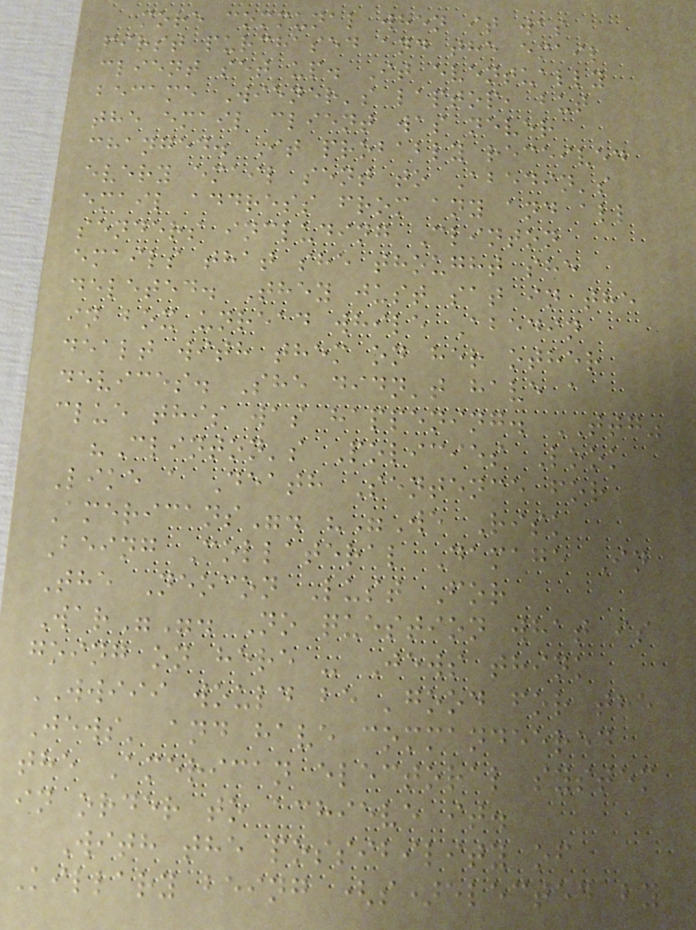more communal when it was
first purchased and the email
client set up. It eventually
became Wiener's laptop, but
the email client was never
changed. It probably received
every email sent to Abedin's
email address from any and all
senders including Clinton
emails that she thought she
deleted. They just sat in the
in box unread while Abedin
dealt with them on her other
devices. She didn't have a
clue this was happening. TTG"
"Clinton's Policies Look
Like a Death Sentence for
Americans". ""We Risk
Being Collateral Damage In
The Neocon Lust For
War"". No question what is
going on here - Jews think
WWIII would be 'good for the
Jews' and have commandeered
the American electoral system
in order to achieve it.
With the possibility of
Killary being (s)elected by
